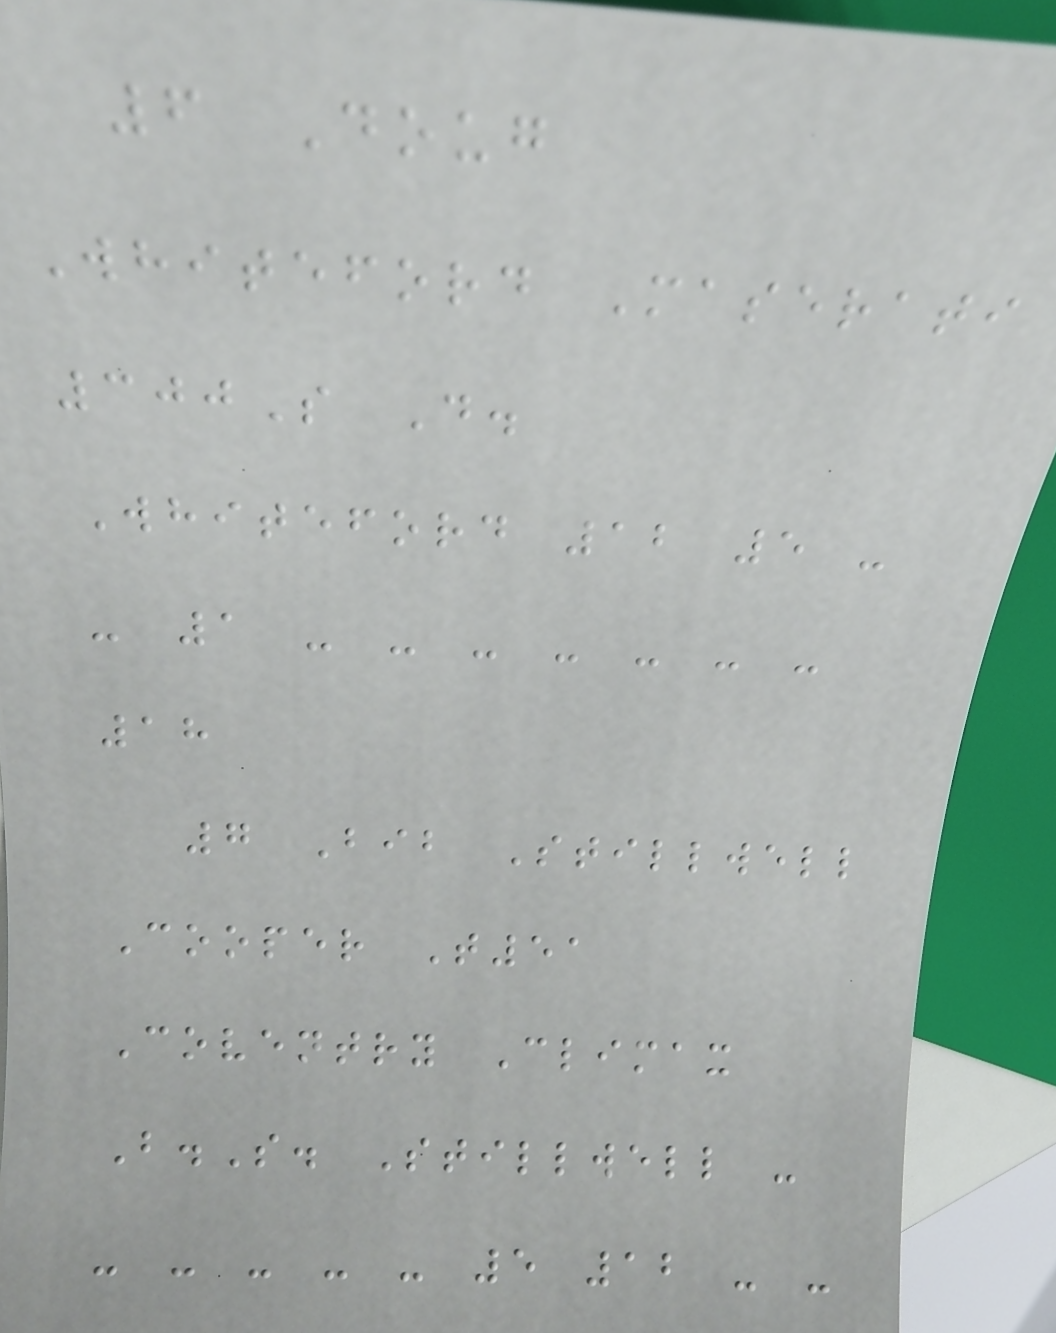6 Doug
Whiteford Maserati
300S D.
Whiteford 12 5 -
- 1 - - - - - - -
18
7 Bib Stillwell
Cooper T51
Coventry Climax
B.S. Stillwell -
- - - - - 5 12 - -
